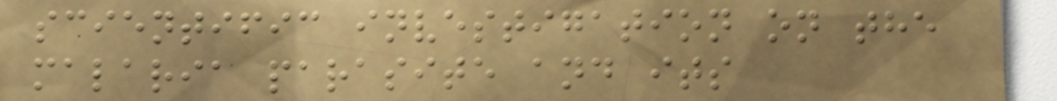scientific investigation on the
malaria parasite and its
